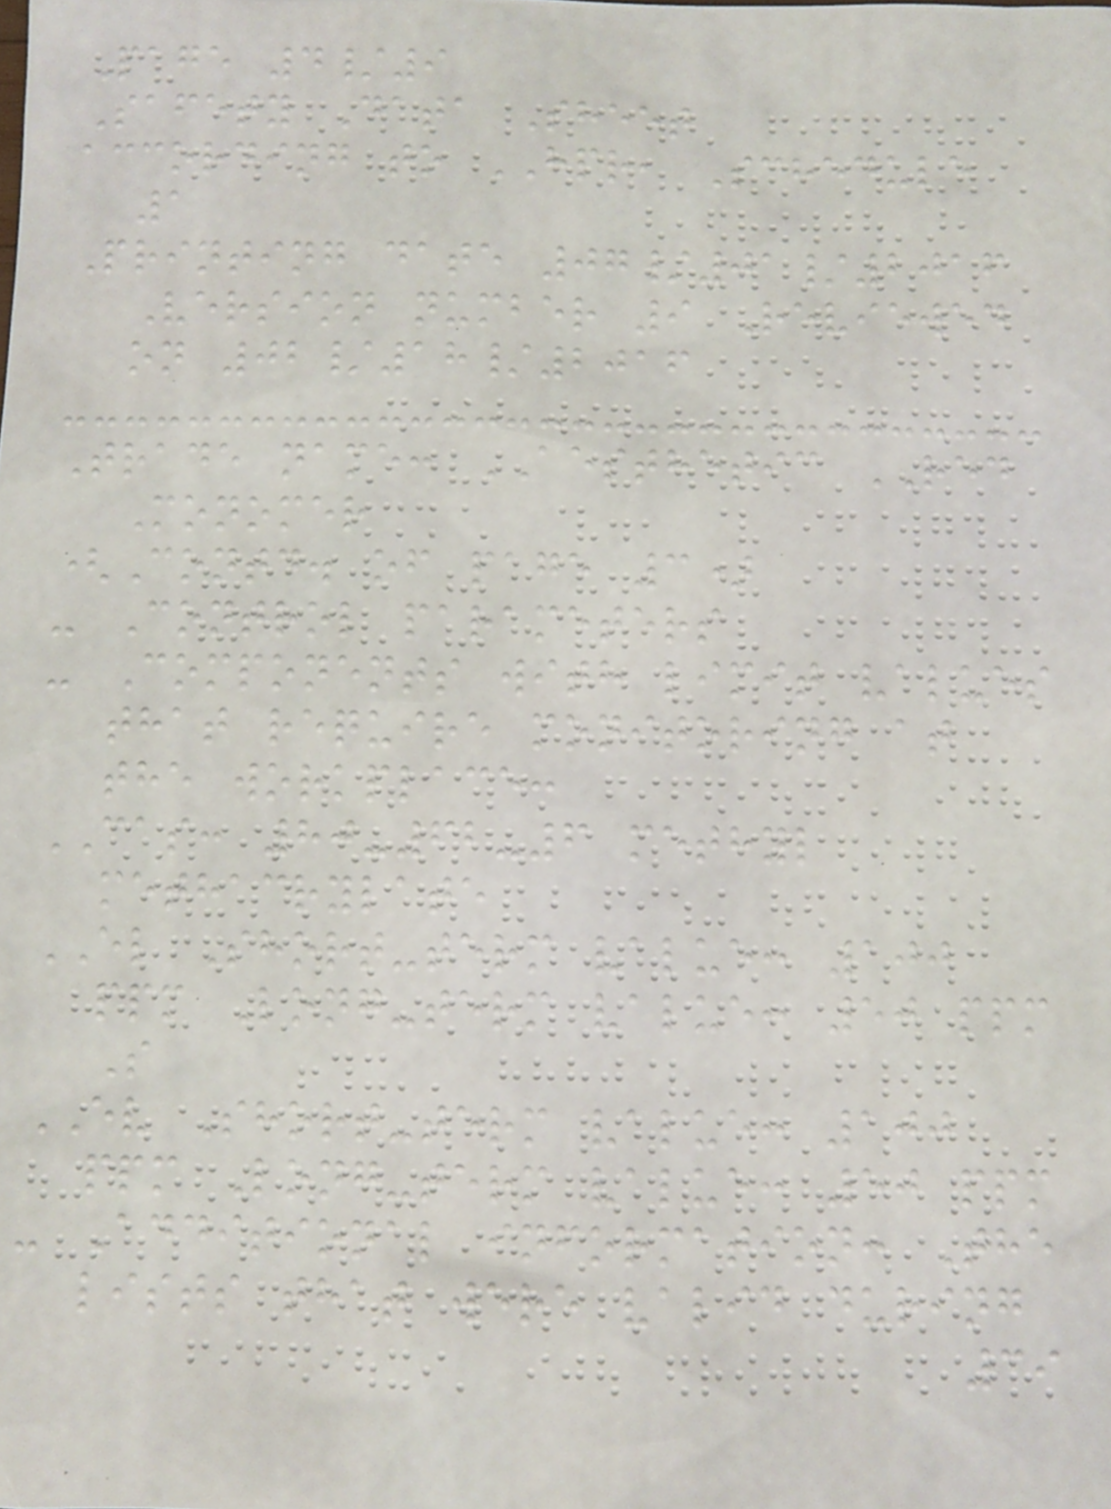Page 4/9
Safety Data Sheet
according to HPR, Schedule
1
Printing date 07/01/2016
Version number 9 Reviewed
on 02/18/2016
Trade name: AESTHETIC RED
Monomer
(Contd. of page 3)
- Control parameters
- Components with limit values
that require monitoring at
the workplace:
CAS: 80-62-6 methyl
methacrylate
EL Short-term value: 100
ppm Long-term value: 50 ppm
S
EV Short-term value: 100
ppm Long-term value: 50 ppm
- Additional information: The
lists that were valid during
39
